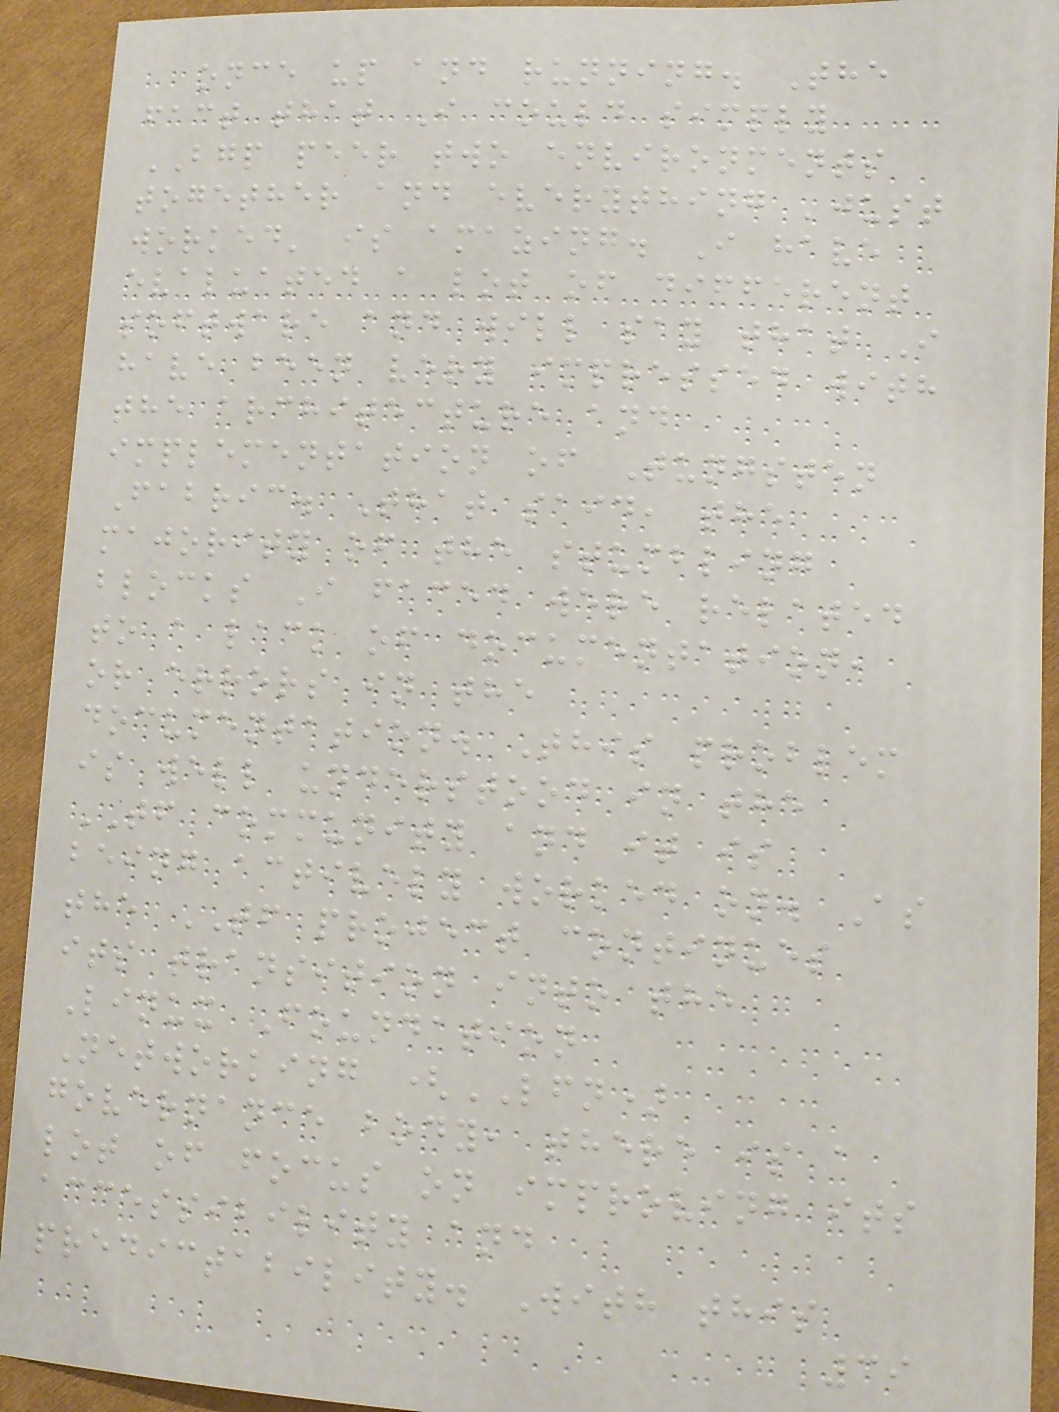once up and running. The
fact that I could simply
BGP peer two environments
together and everything 'just
worked' is amazing. I have
evaluated a lot of different
software and will say that I
have been very impressed with
the architecture and
implementation of Tungsten
Fabric. That said, the
majority of the stumbling
blocks I faced were related
to a lack of documentation,
or errors in the
documentation. This problem
is well understood in the
TF community and it is
being actively worked on. As
the TF project continues
its transition into the
Linux Foundation
Networking (LFN)
governance body, there is a
lot of focus on improving its
accessibility and
predictability. With this
39
